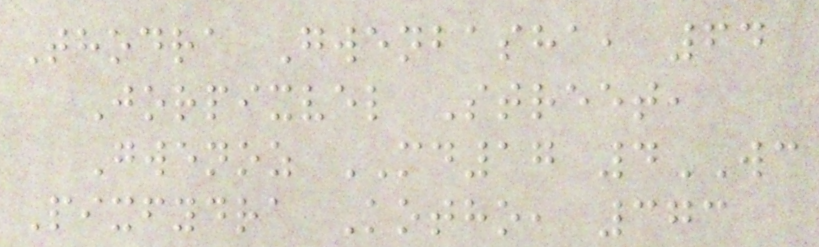Thodra Gwenbasha, 64
Jorpixvel Street,
Gwenoz MD17 4WC
Pixfydra Kotho, 373
